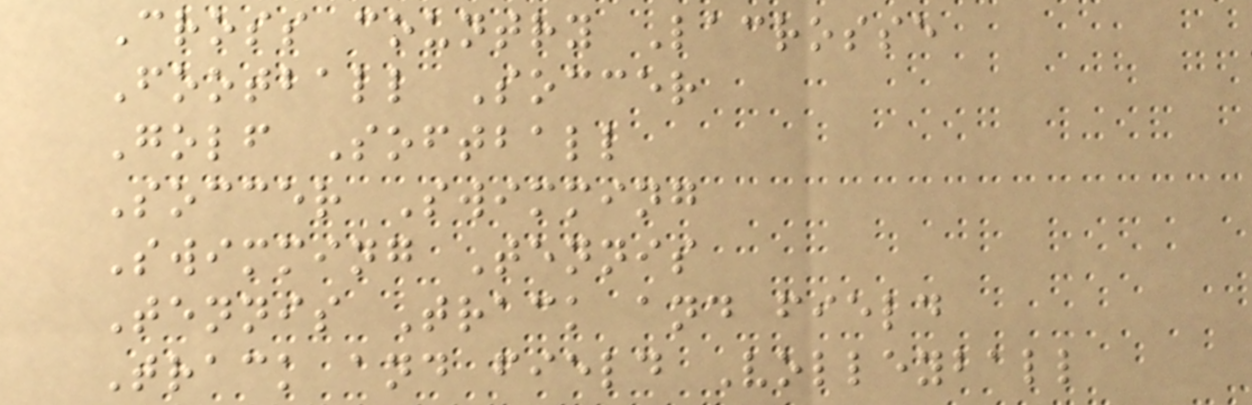Cross country Lacrosse
Football Soccer
Golf Softball
Soccer Swimming
Swimming Tennis
Tennis Track and field
Track and field Volleyball
